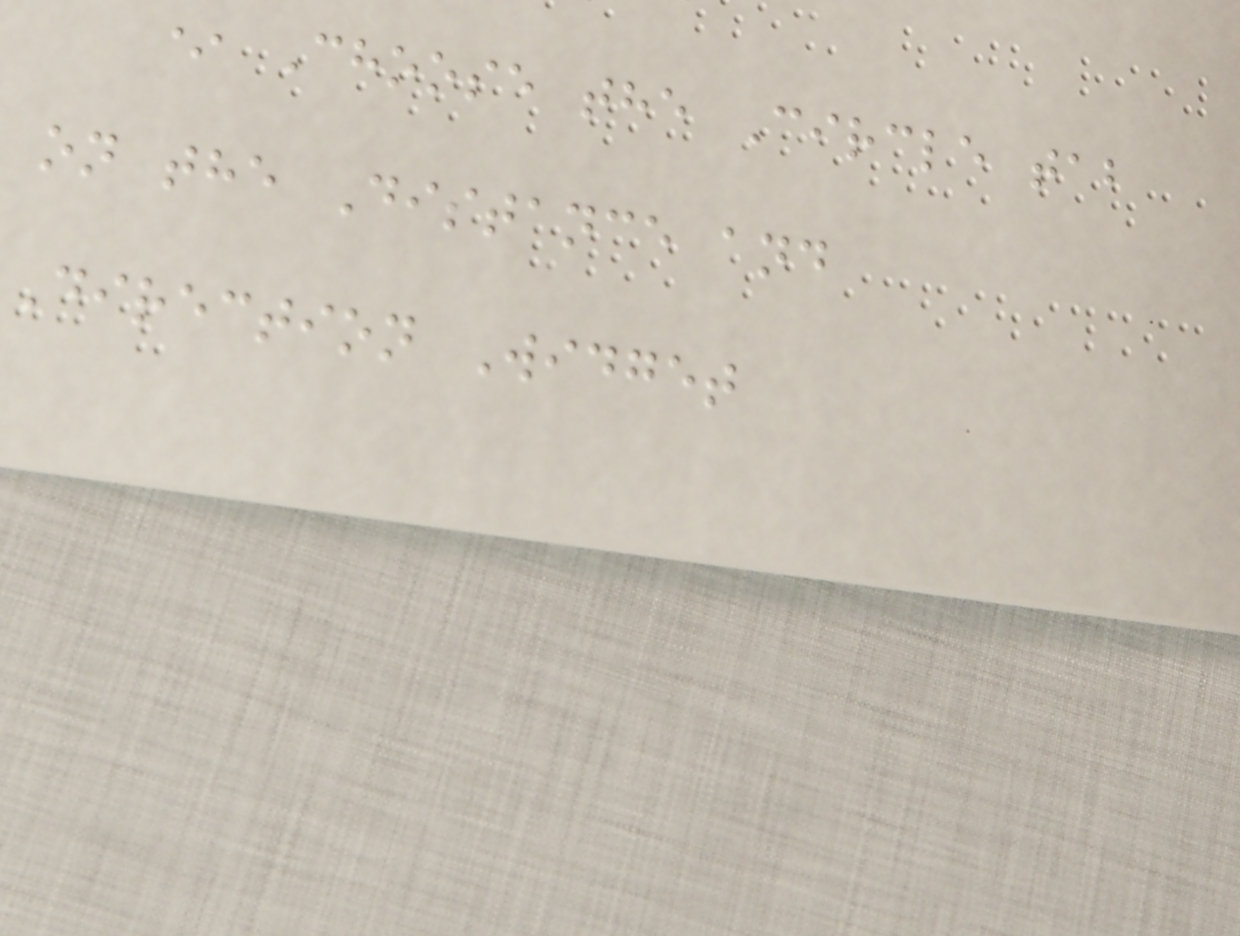* Choose the Circle tab
on the Distance and
Direction Widget
